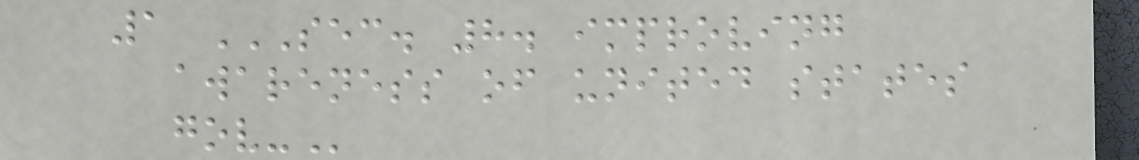1 SEC. 8. IMPROVING
AWARENESS OF UNITED STATES
GOV-
